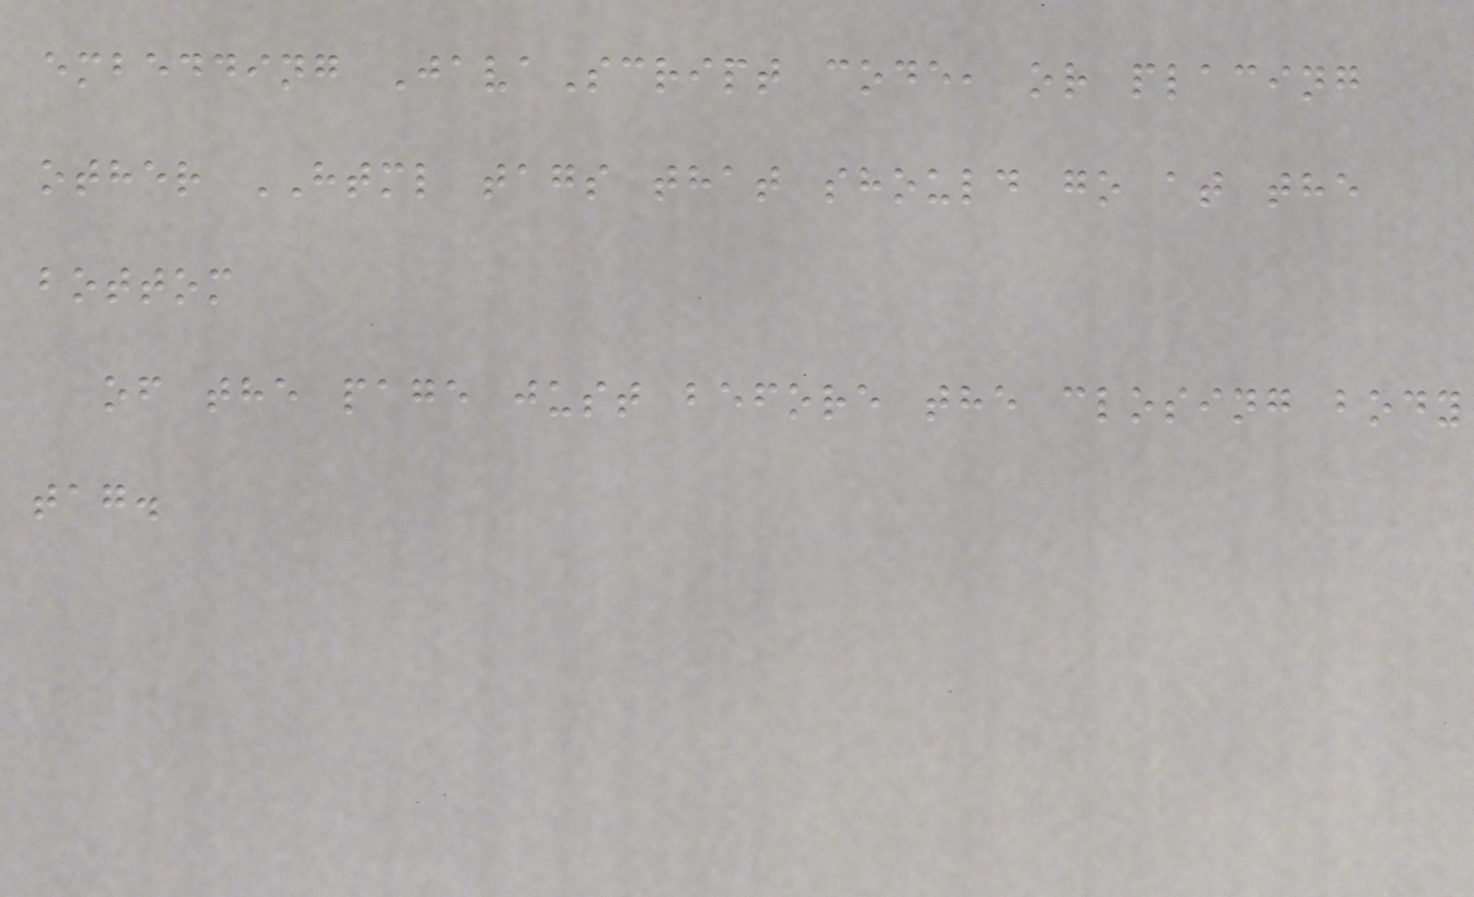embedding JavaScript code, or placing
other HTML tags that should go at the
bottom
of the page just before the closing body
tag.
